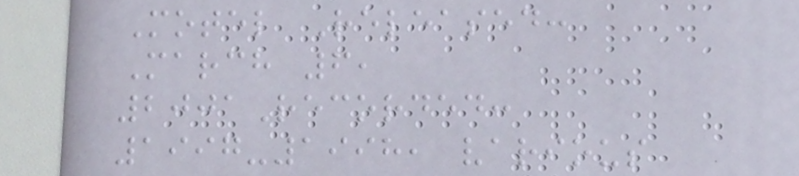Motel Released:
March 6,
2001Recorded:
1997-1998, various
